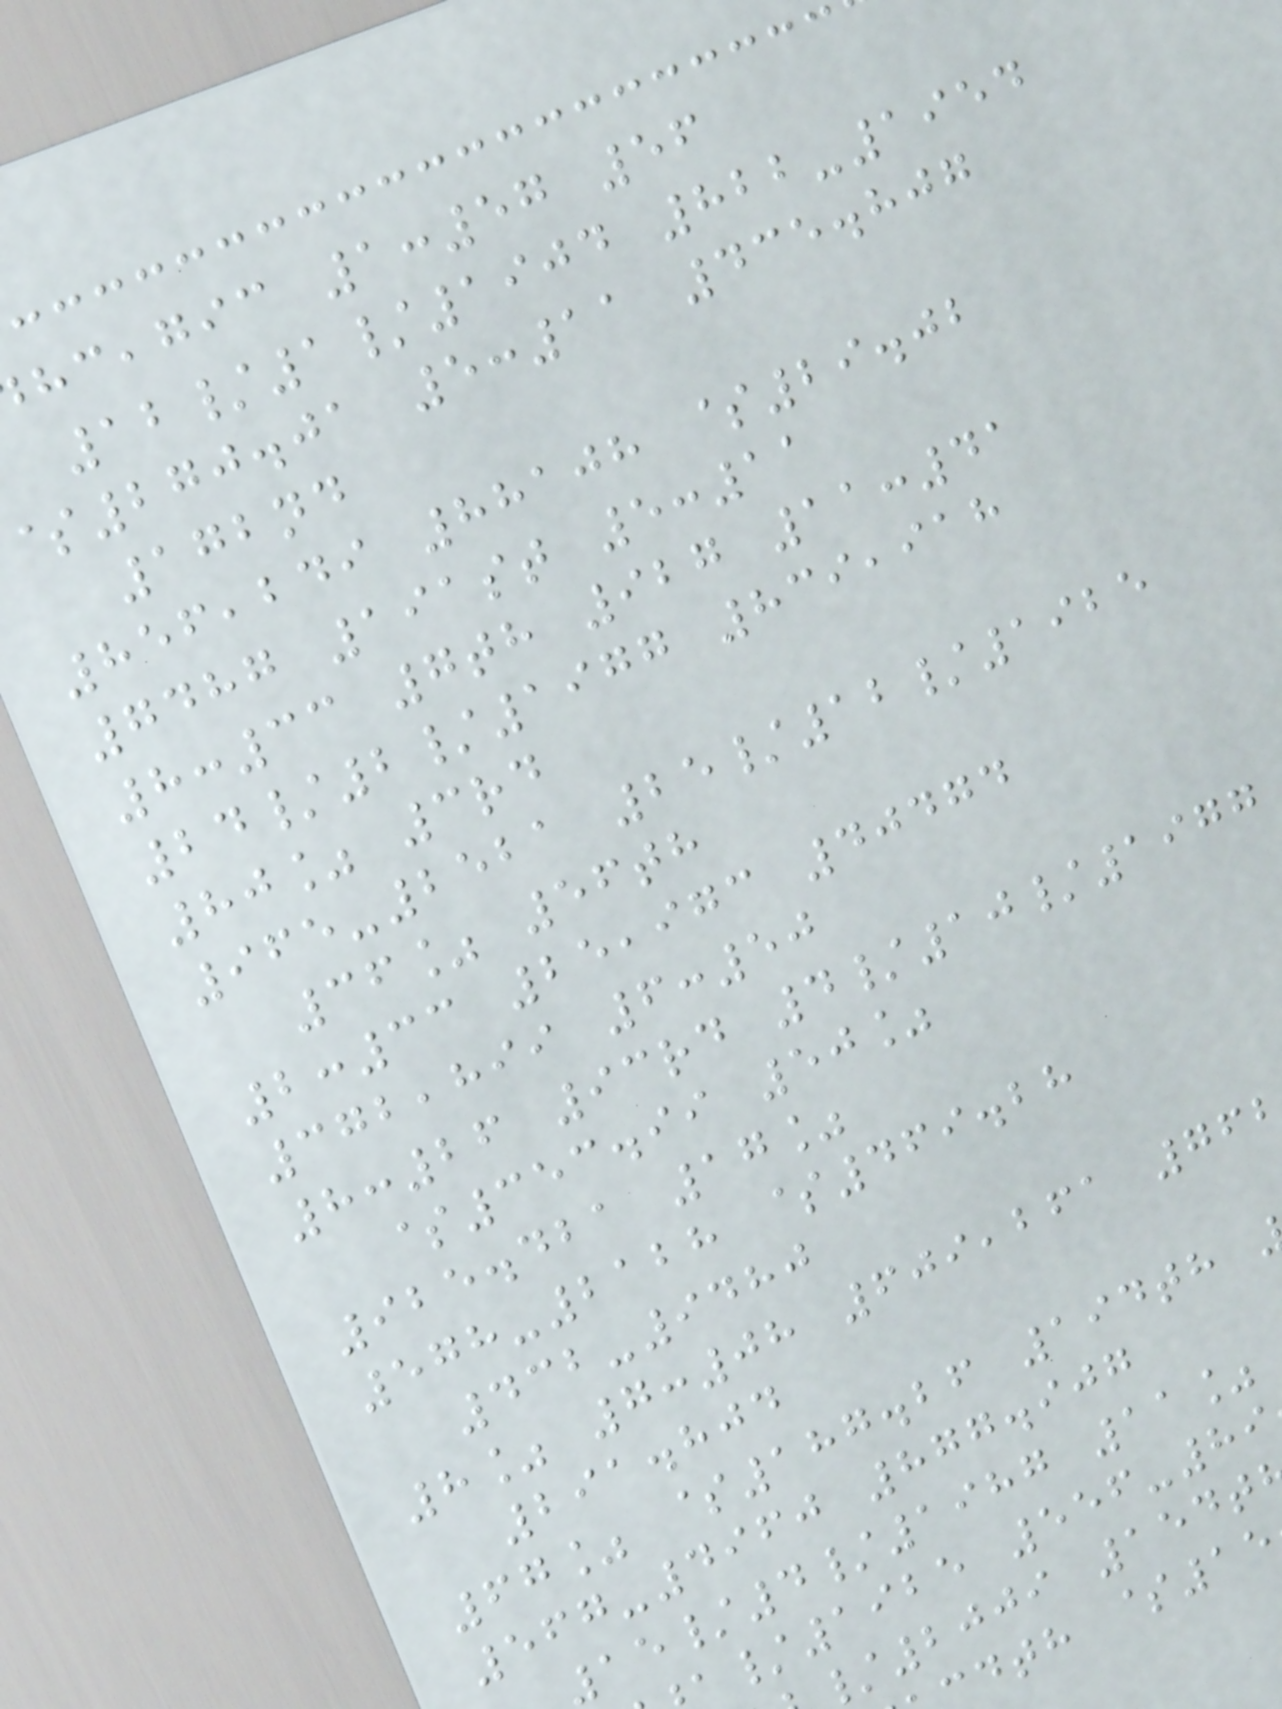,gic 1:57 56
12/1/1904 822-1954
$270.01 5:11 435.807
172nd
856,249 88108 $29.02
7487 191st 5:11
8:33 7th 927 11:41
24/2/1977 839,918
80% 3rd
965-2521 25/12/1925
36% 56th
2:33 25,973 40474
372,899 6:50
8:26 93rd 4/10/1977
$353.99 50%
925.421 17%
578-2128 $469.28
432-9480
8% 7:08 609,261 76
291.804
67% $187.26 194th
567-4960 877.907
15/4/1987 11%
/1925 556-89
2009 154t
dth $15
